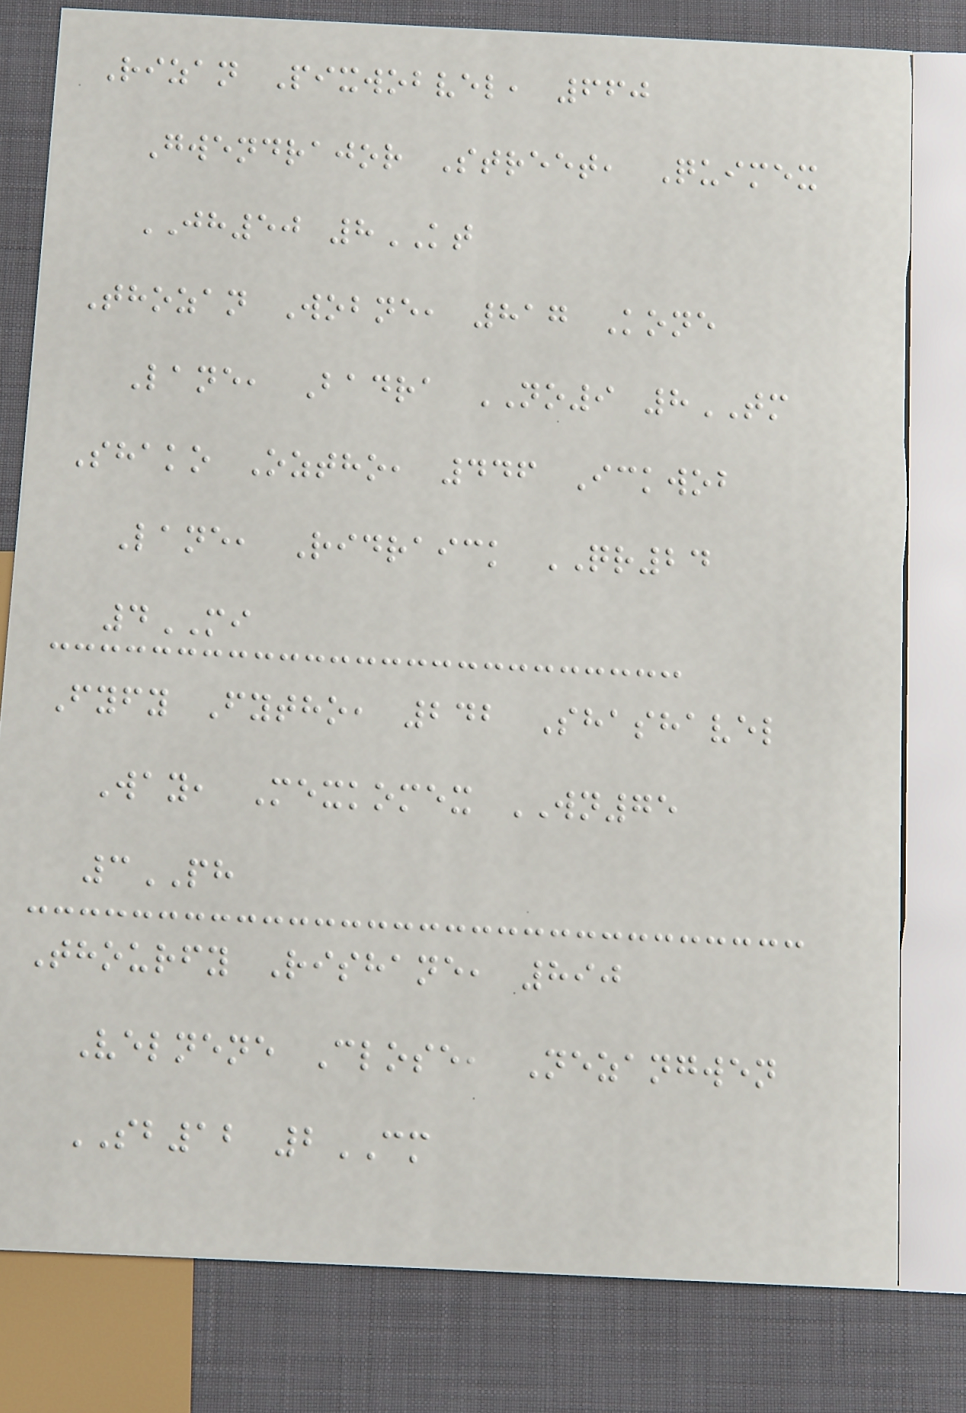Rizan Pixwobvel, 660
Gwendrajor Street, Quimex
JH50 8KT
Thozan Wobne, 817 Kone
Lane, Badra NO9 8TM
Shako Oztho, 446 Ickwob
Lane, Ridraick QR24
4MI
Fyfy Fytho, 242 Shashavel
Way, Mexkomex WN75
3PH
Thourfy Rishane, 890
Velnene Close, Nezangwen
SB12 2CM
